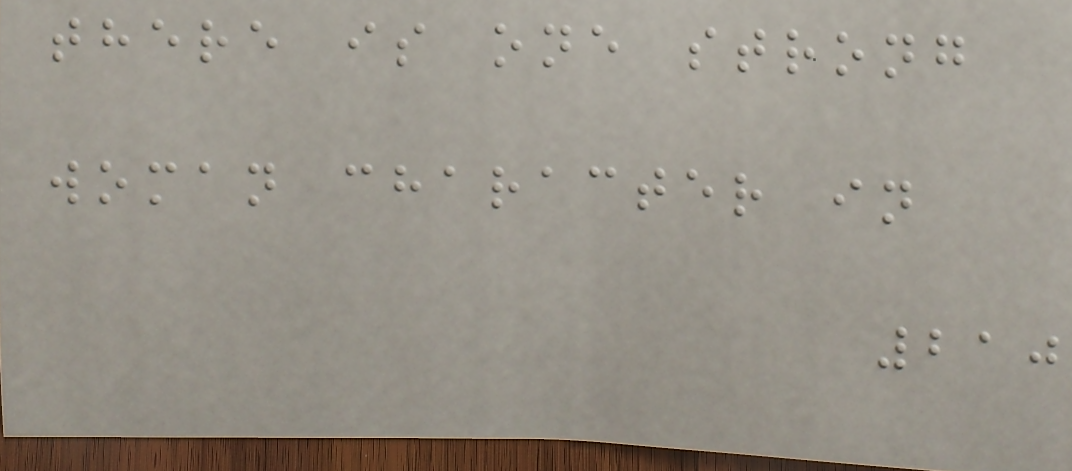there is one strong
woman character in
210
